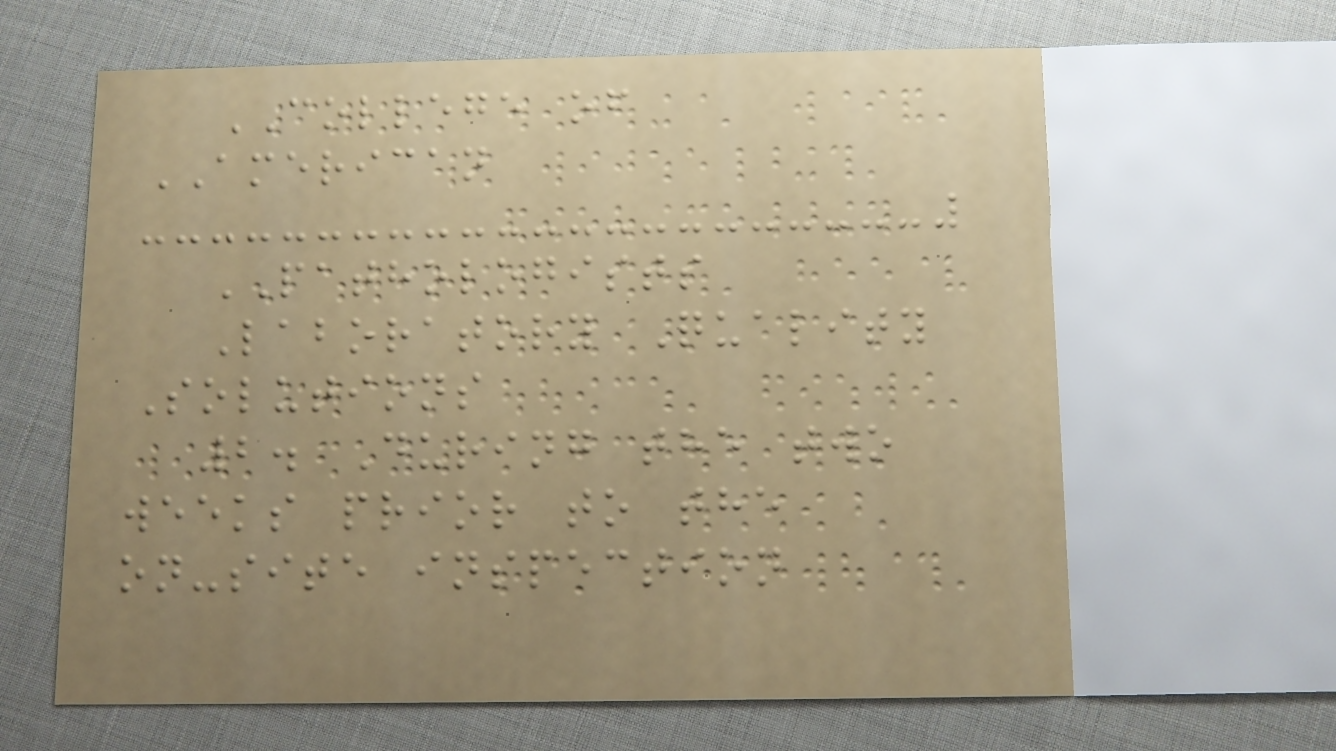COLLEGE of
AMERICAN
PATHOLOGISTS
Laboratory Quality
Solutions
2. During the two
weeks prior to the
on-site inspection
